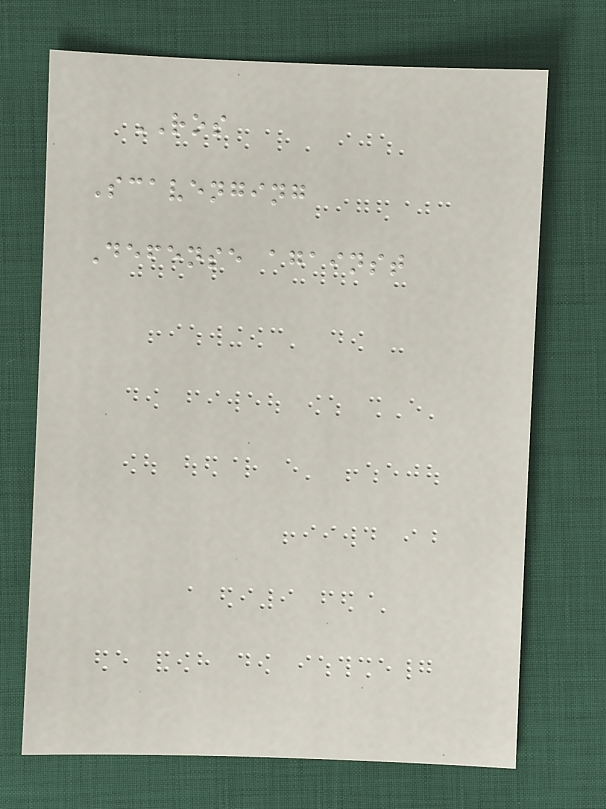ROS
Scavenging
Defense against
